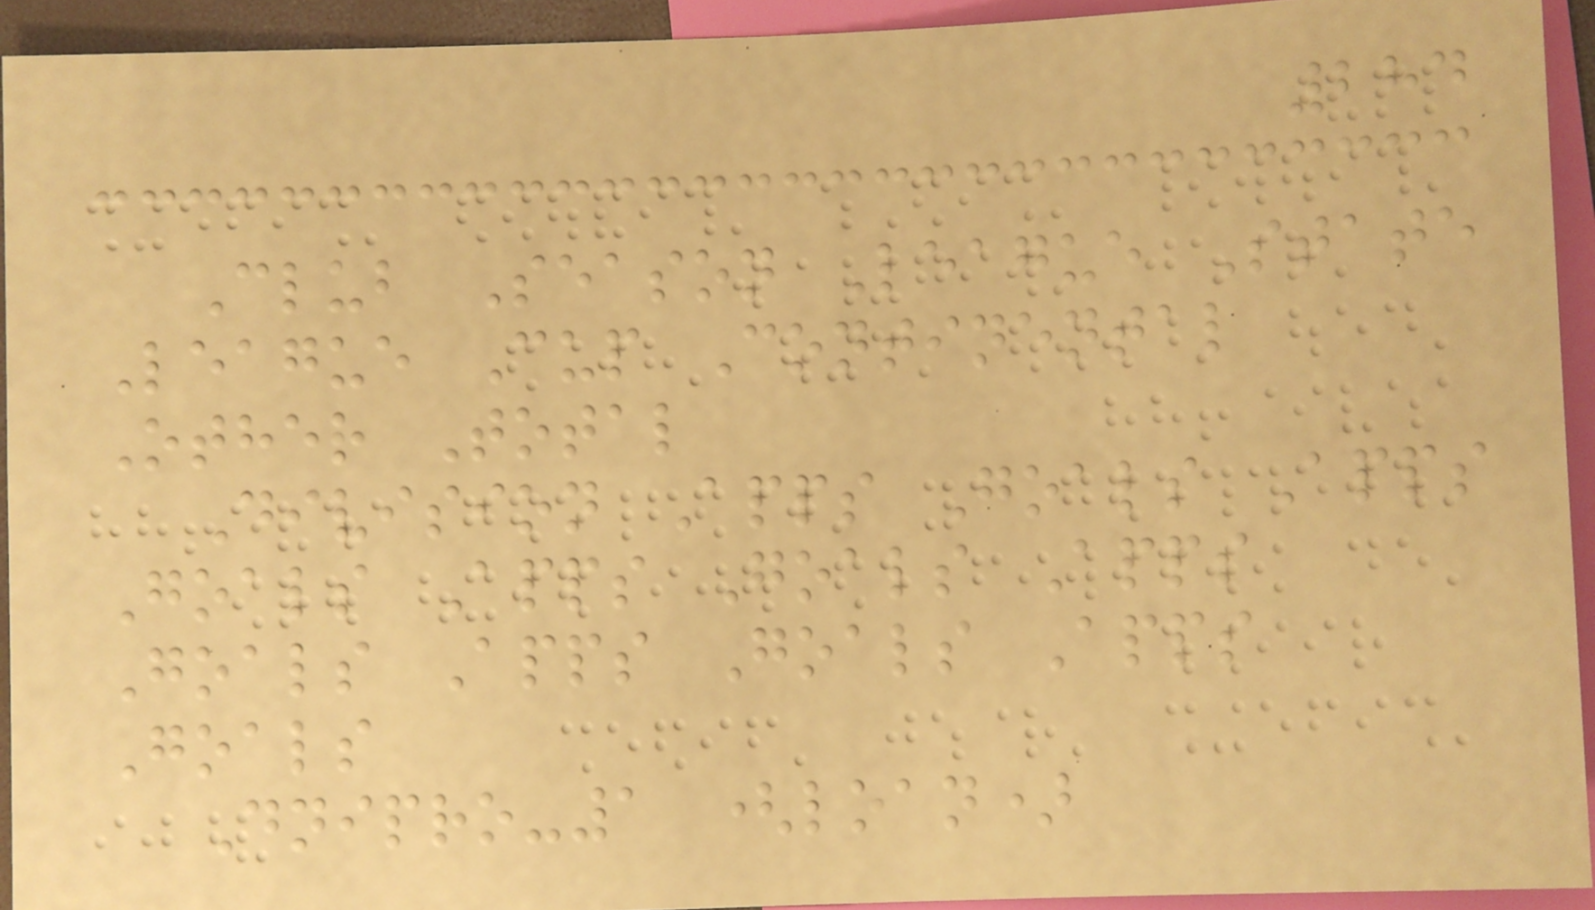284
Club Season League State
League Cup Continental
Other Total
Division Apps Goals Apps
Goals Apps Goals Apps
Goals Apps Goals Apps
Goals
Dnipro-1 (loan)
